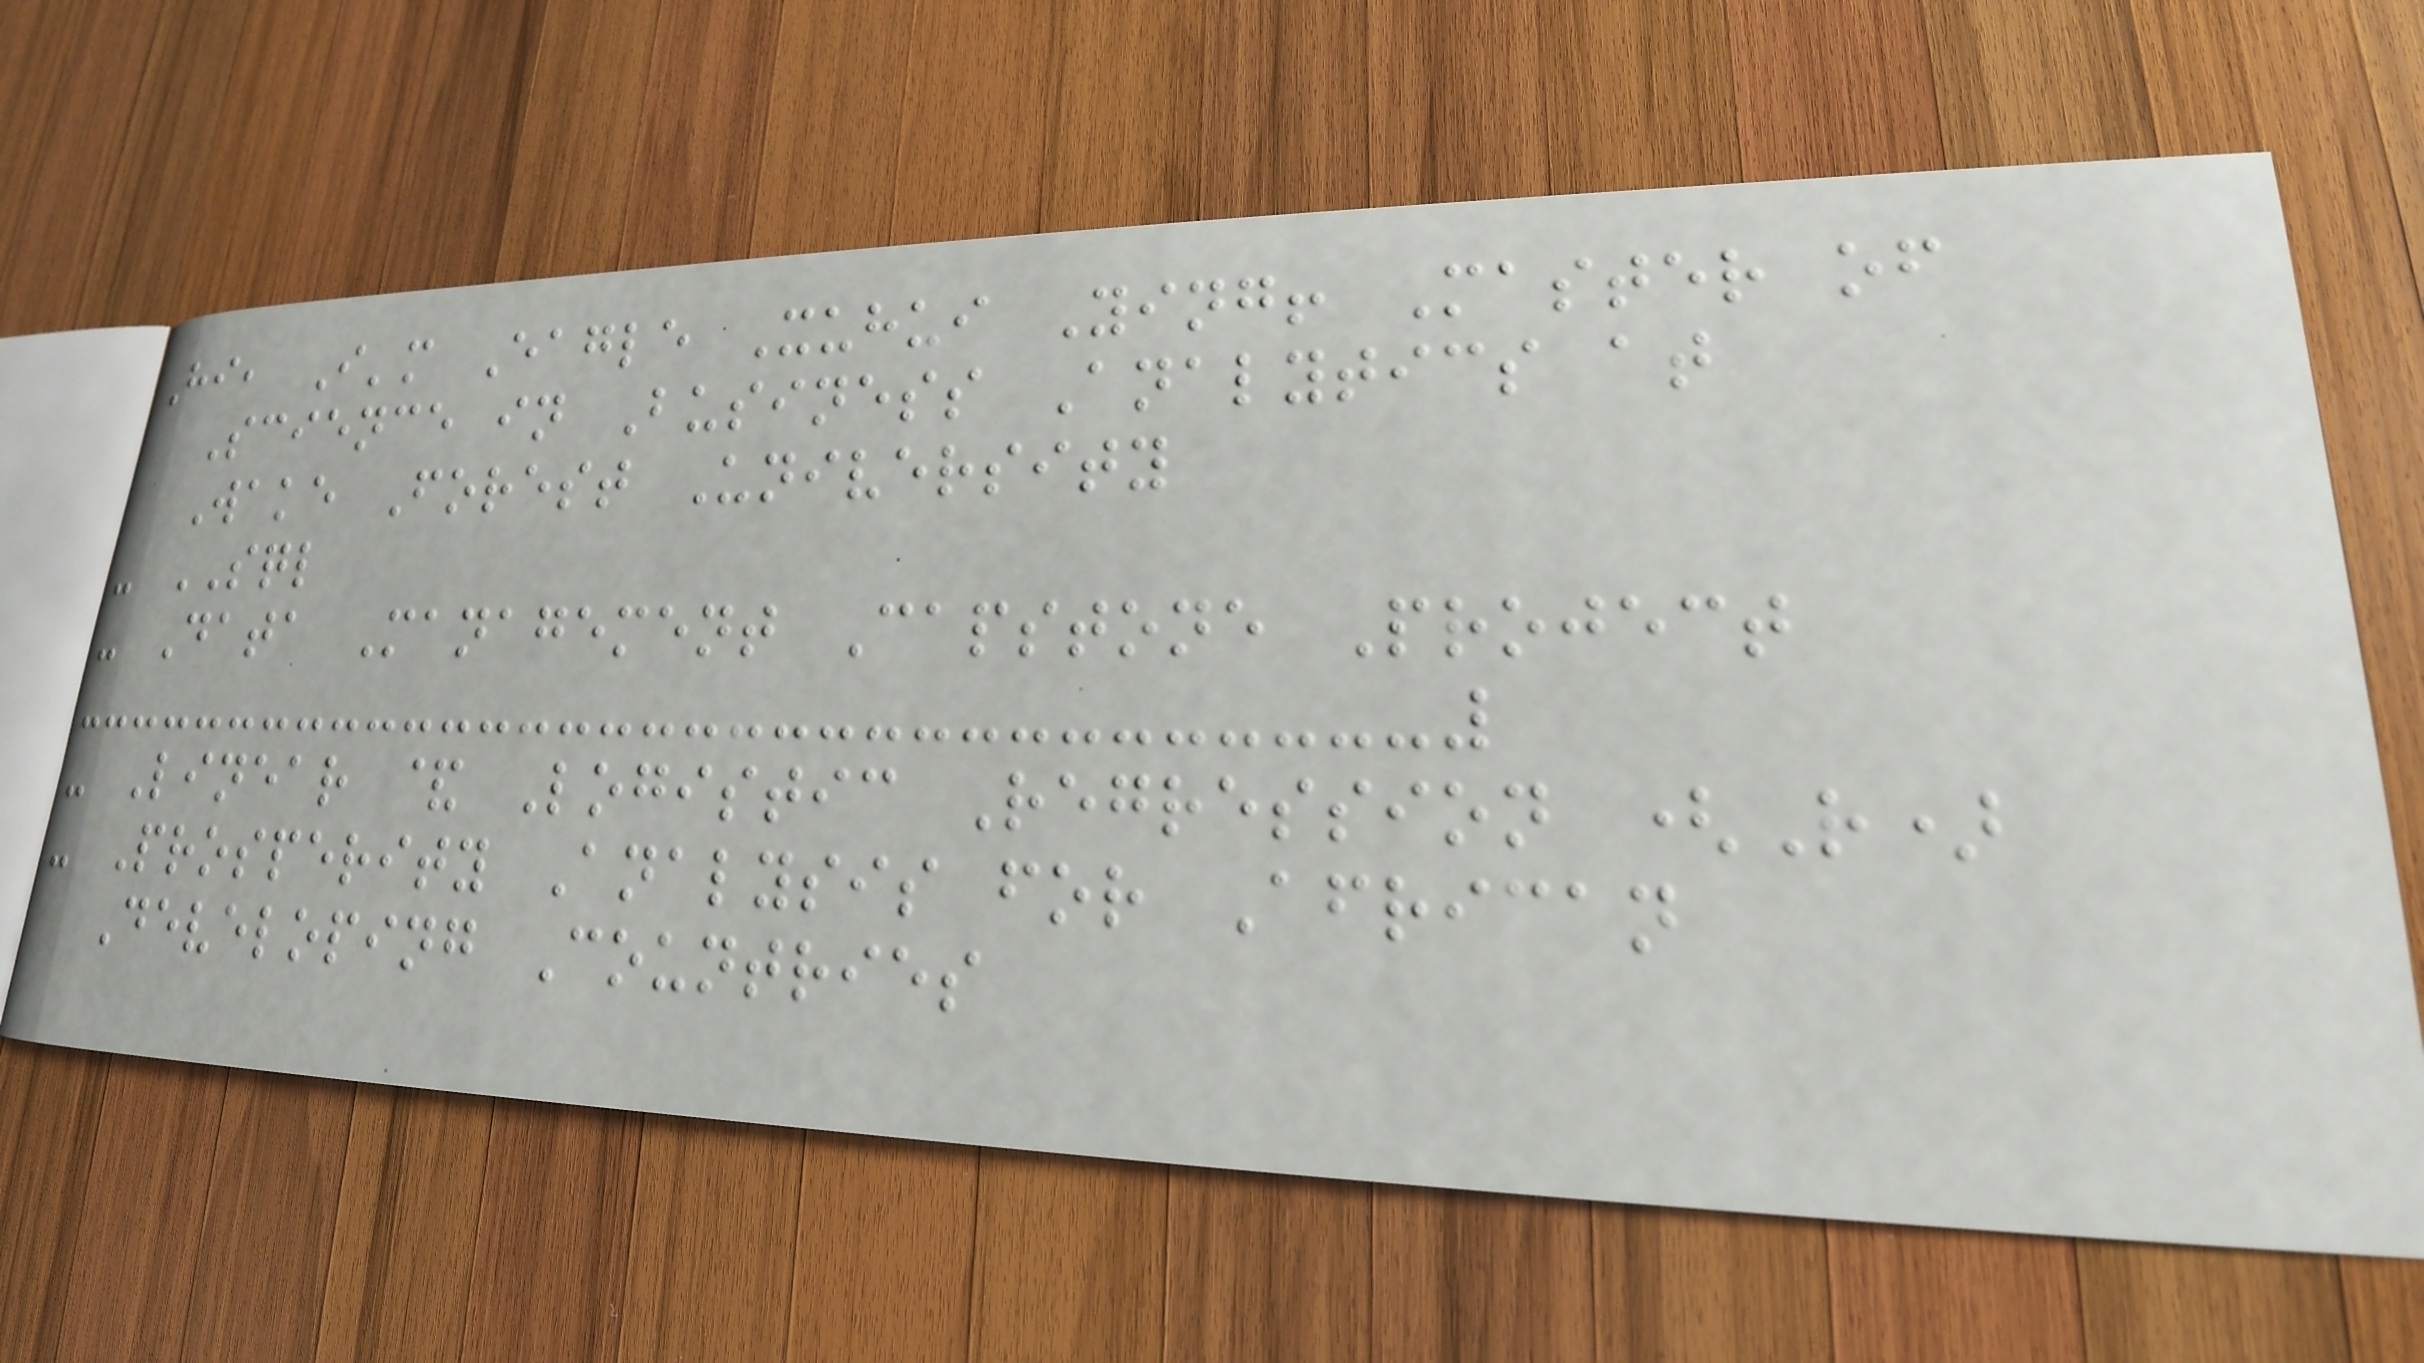Hi, I'm Eagle Xuhui Ying! Master of
Science in Business Analytics at
Wake Forest University
- SQL
- Data Management Capstone Project
- Linear & Logistic Regression (R)
- Prosperity Analysis for African
Developing Countries
